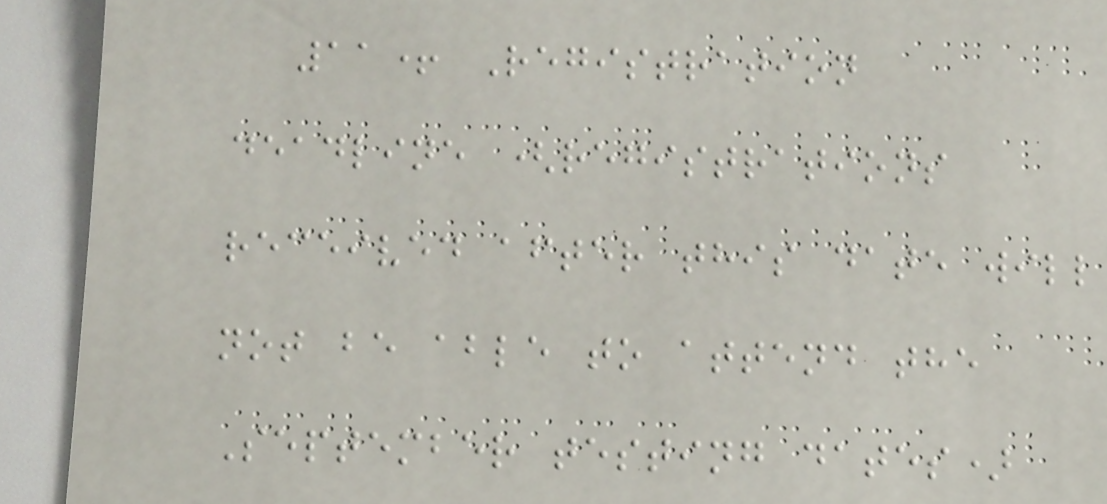11+ Registration
deadline (registrations
received after this date will
not be able to attend the
September testing dates)
